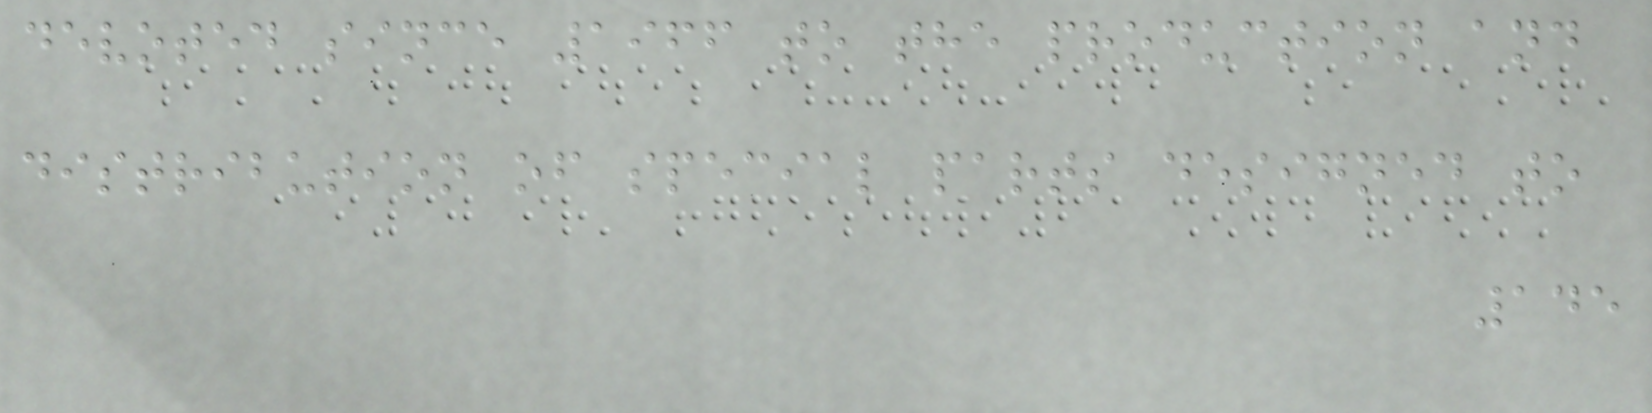devoted since 1966 to the production and
distribution of special parts designed to
145
